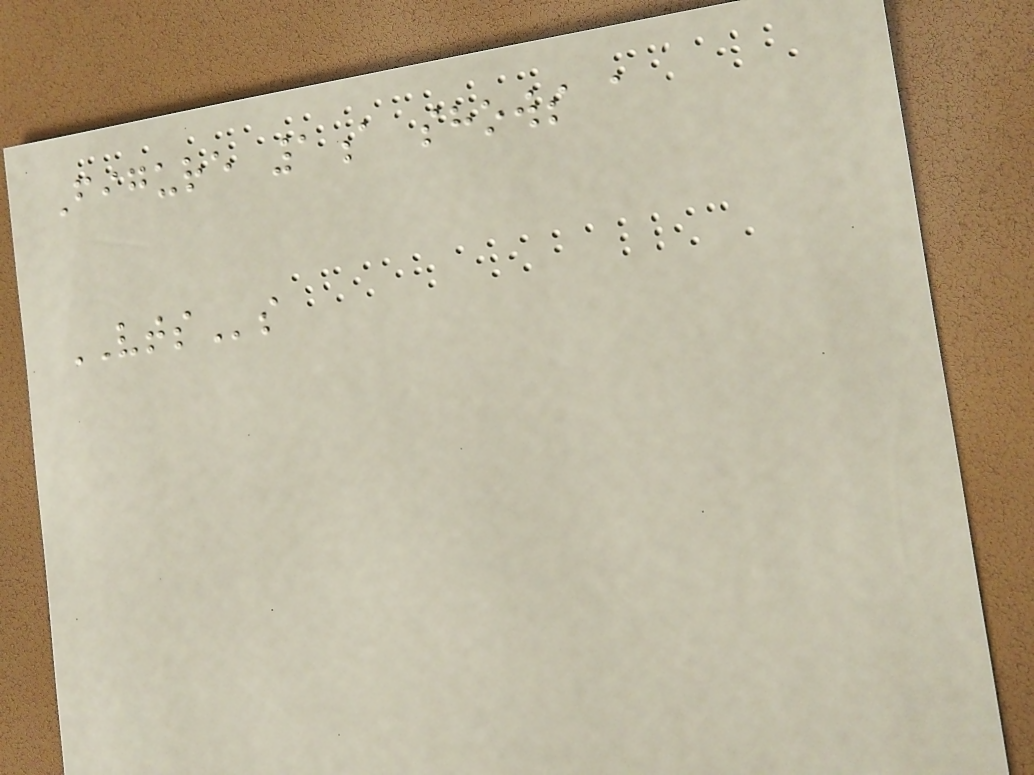Figure 1a shows a
VTSs
